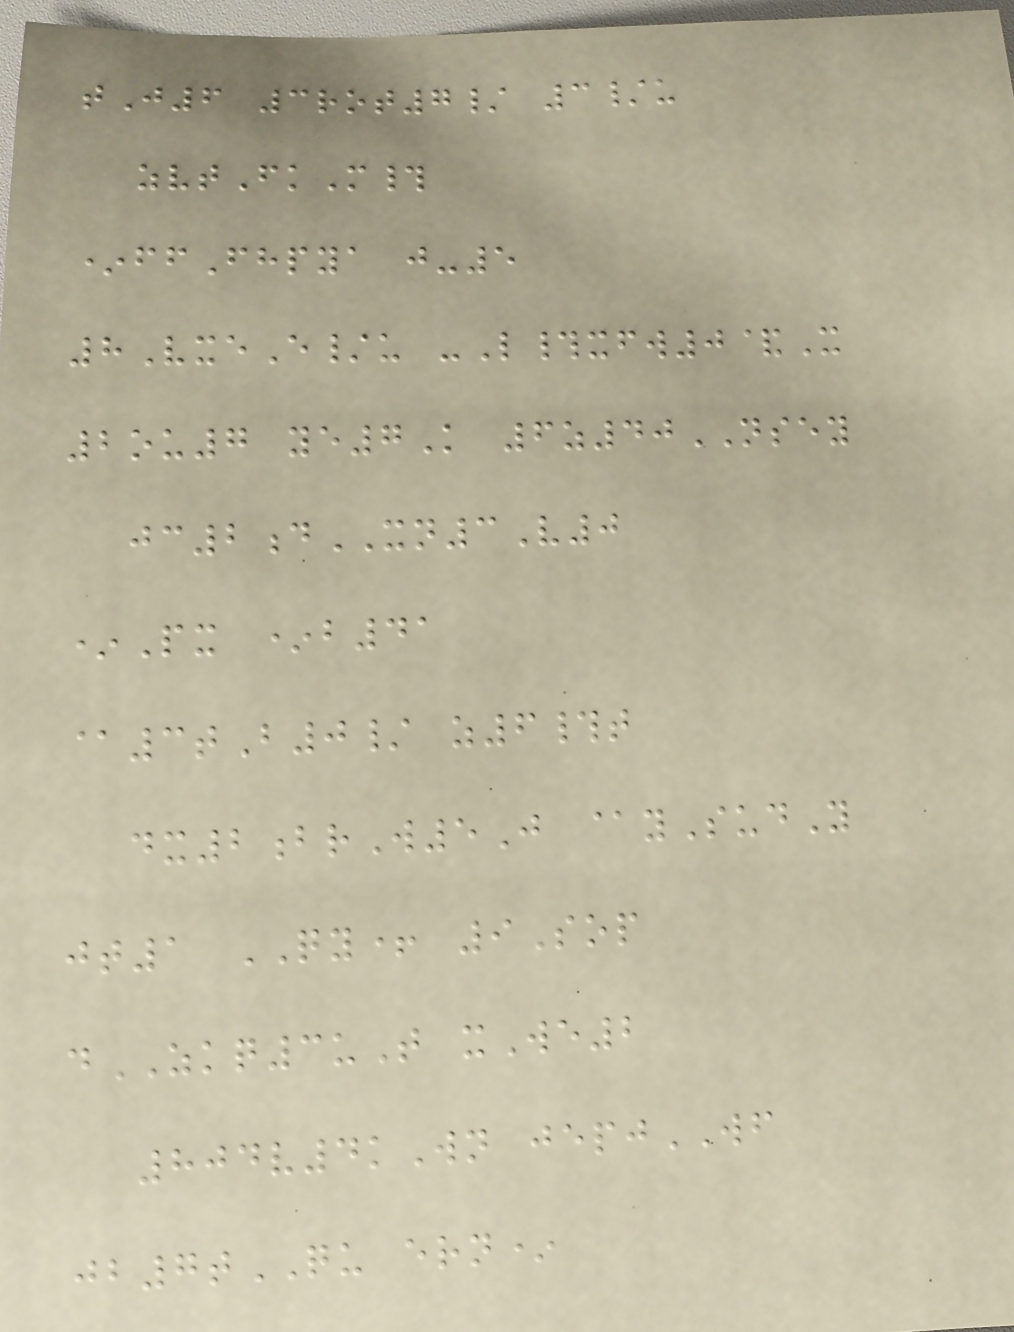tJ6 3rot7/ 3/u
zvtFkM#
*ffFhpya j-5
8VxeE/u -L#xfw0&X
2ou7 ye7K 6z40NSEY
jc2dXN3V0
*Px *b41
@3tB0/ z6#t
dx2brW5J @ySudY
jt1 QY+ 9Sop
dZKQ3uT xWe2
804v4kWn jepjWF
jb7tQU ern*
